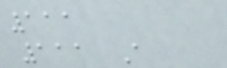111
111 A
